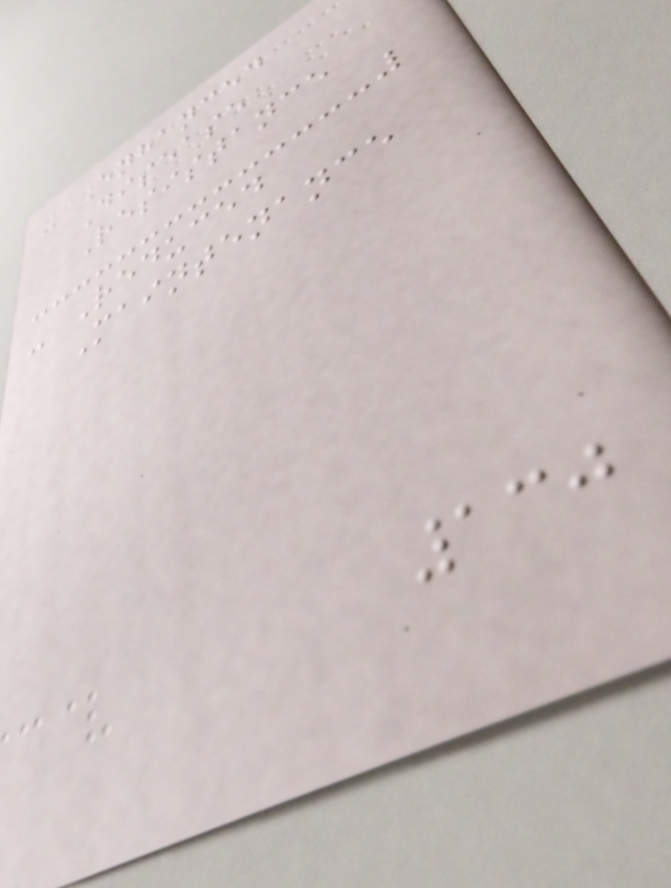- Enhanced
Disease
Resistance
- Reduced
Maintenance
130
